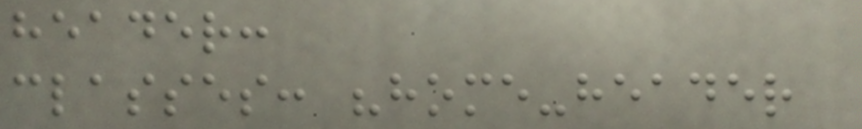header:
classes: "home-header
